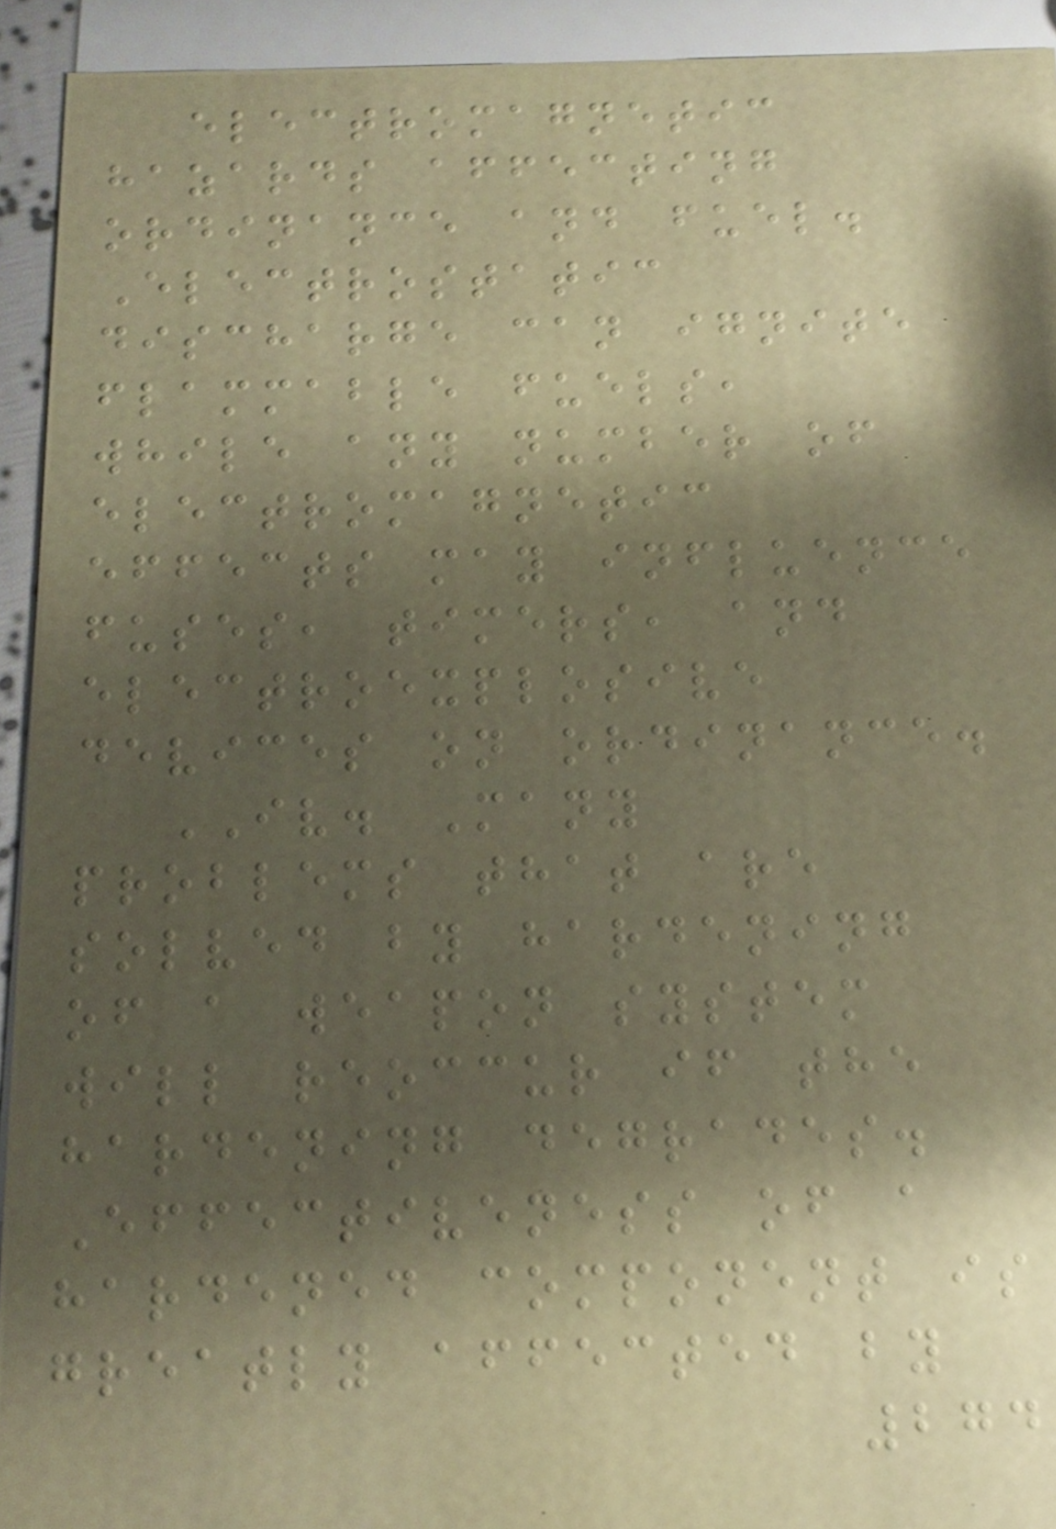electromagnetic
hazards affecting
ordinance and fuel.
Electrostatic
discharge can ignite
flammable fuels,
while any number of
electromagnetic
effects may influence
fuses, timers, and
electroexplosive
devices on ordinance.
IV. Many
problems that are
solved by hardening
of a weapon system
will reoccur if the
hardening degrades.
Effectiveness of a
hardened component is
greatly affected by
274
